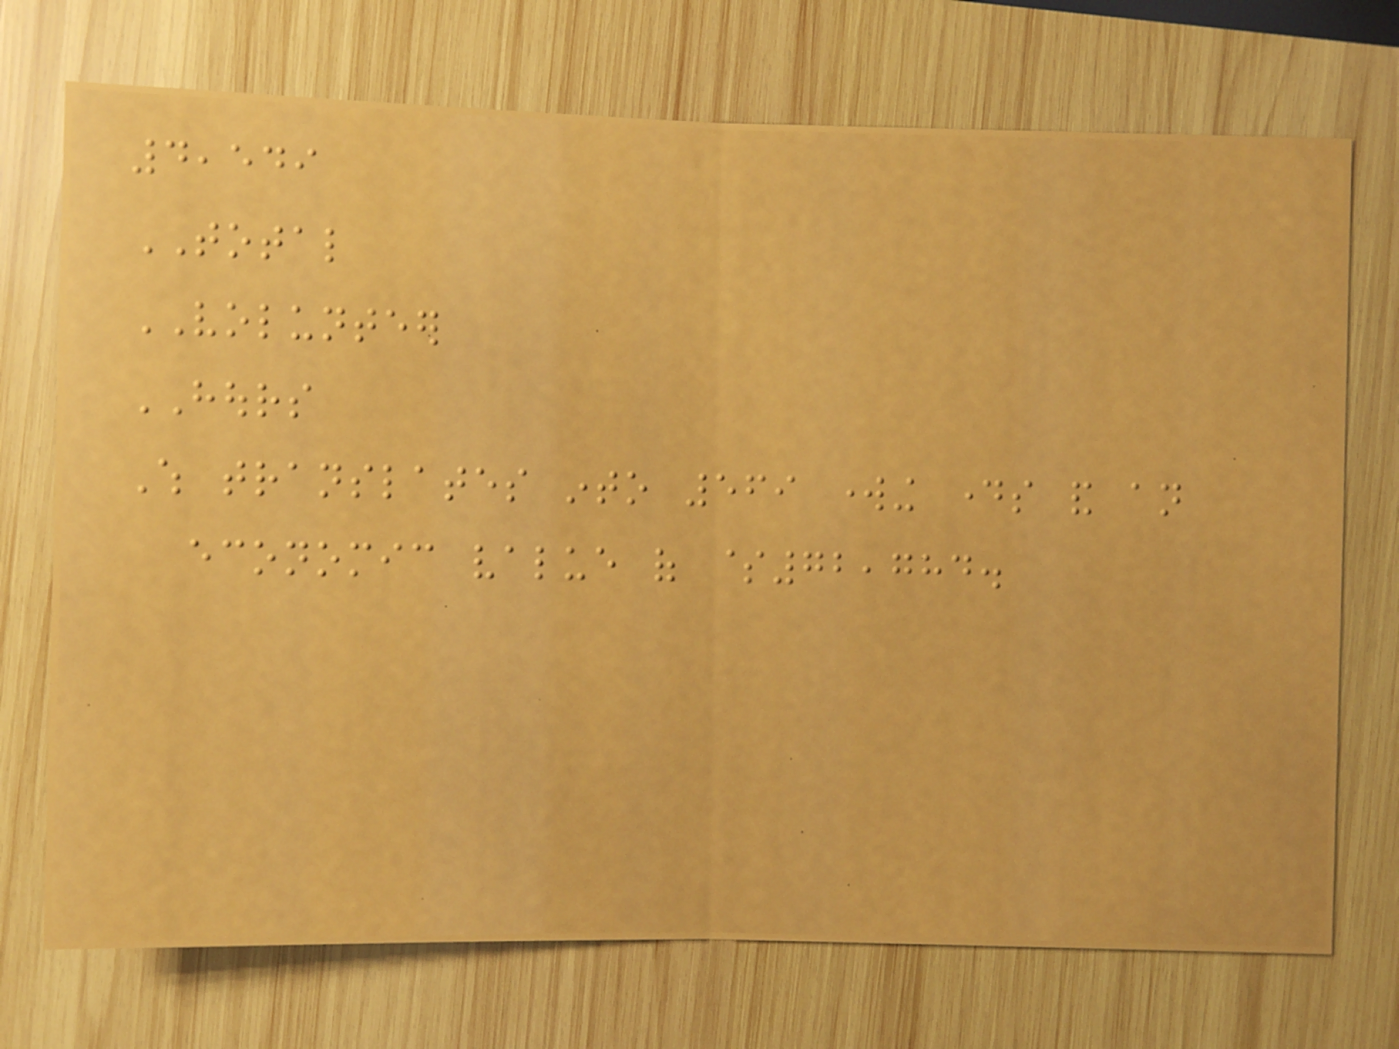4,549
TOTAL
VOLUNTEER
HOURS
Which translates into 569 working days and an
economic value of $72,784.
